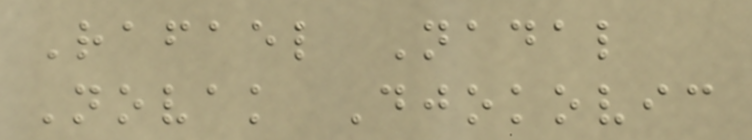Rafael Nadal
Novak Djokovic
